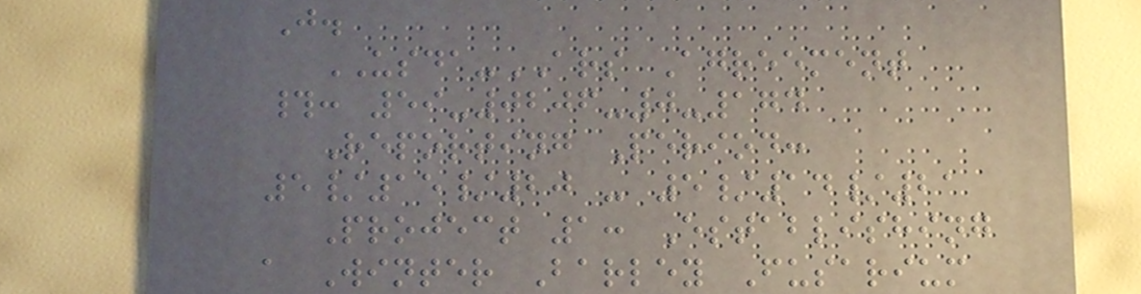J.
USDA-ARS Agreement
#: 59-0206-0-174
Reporting Period:
5/15/20 - 5/14/21
Project 1: Establishing
a Winter Barley Fusarium
